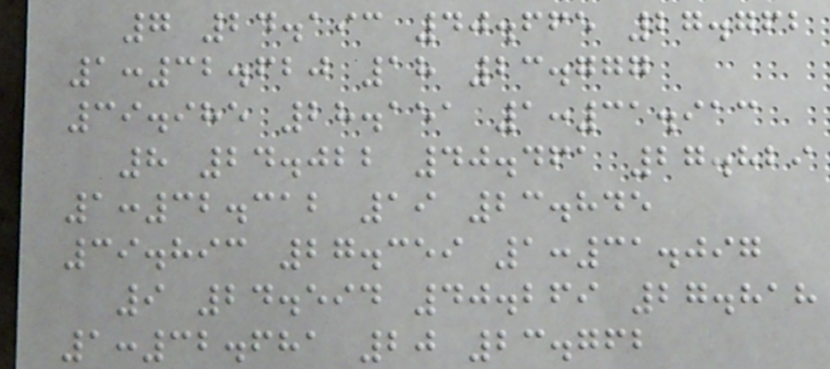7 24.193 40.665 27.762
1:32.620 18 23.777
39.985 28.151 1:31.913
8 24.022 40.461 27.829
1:32.312 19 23.845
39.893 27.359 1:31.097
9 24.594 40.269 27.818
1:32.681 20 23.762
